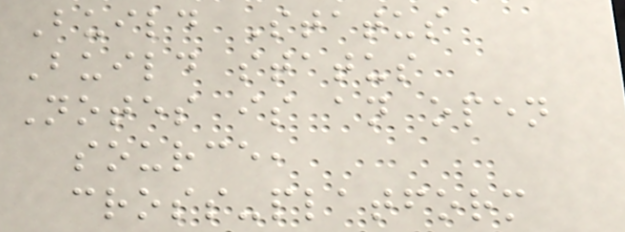Build Status
Build status
Notes is an open
source,
cross-platform
